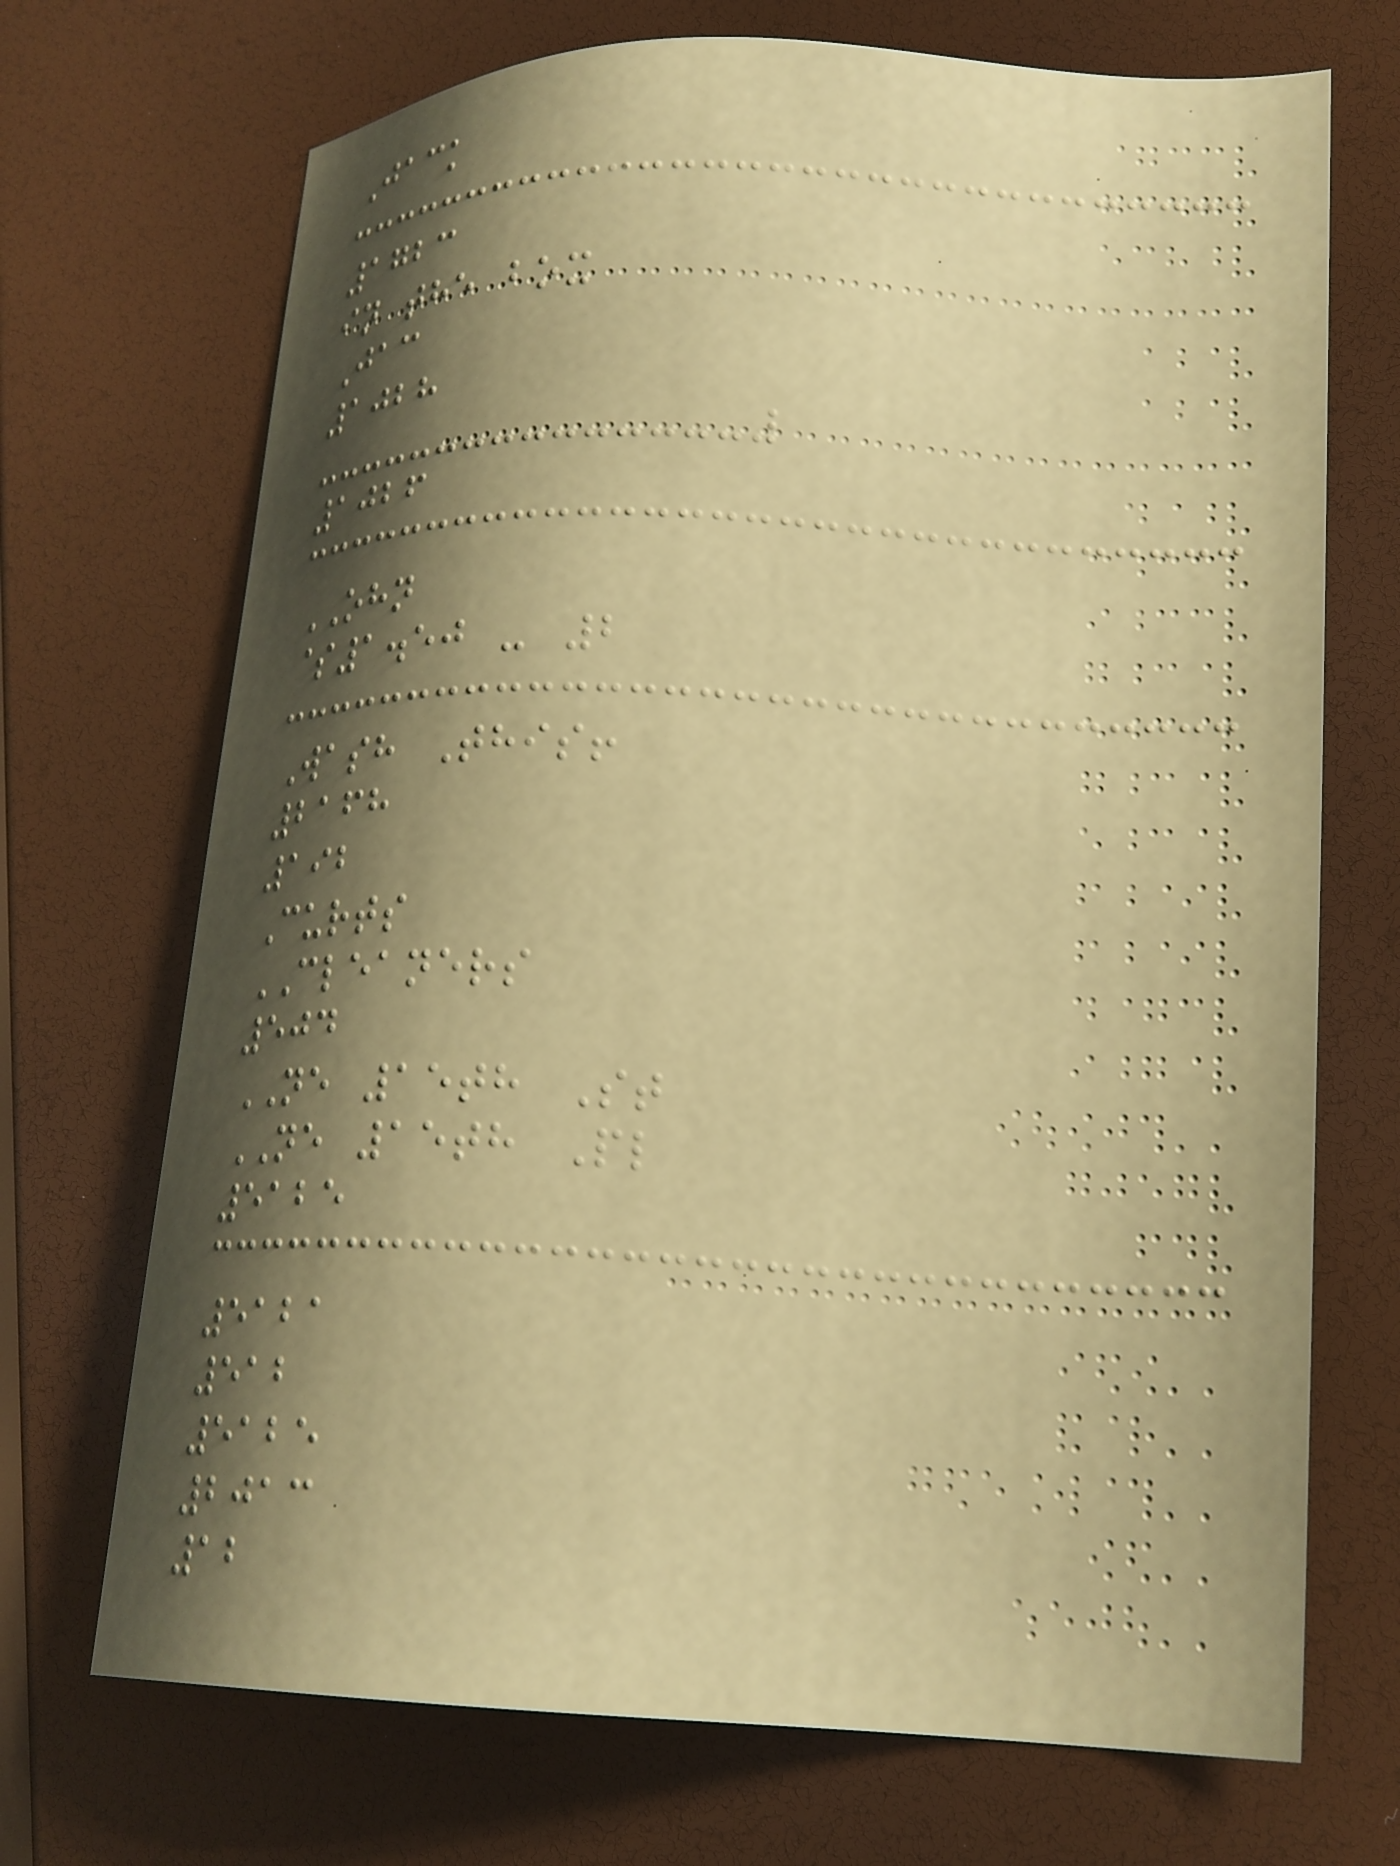Jack
1723
in the box
Jac
1028
1026
OHN
$1.50 - 2
Wash This!
2168
192
Curts
CLEANERS
504
NE 15th St
NE 15th Pl
5125
5121
512
5125
2013
12
